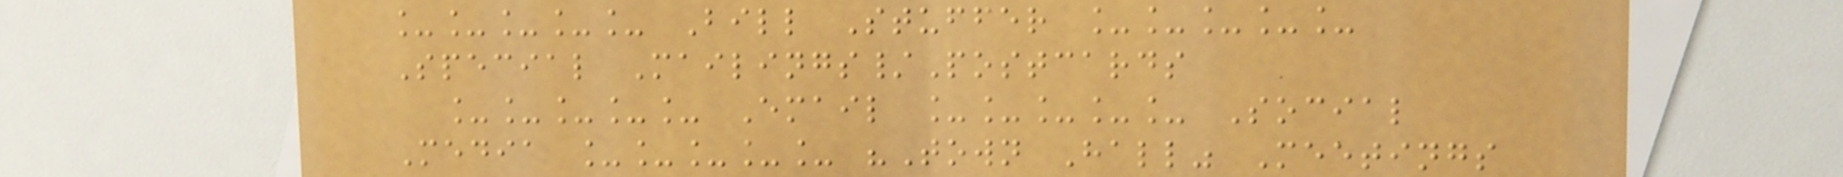_____ Bill Stuffer _____
Special Mailings/Postcards
_____ Email _____ Social
Media _____ "Town Hall" Meetings
